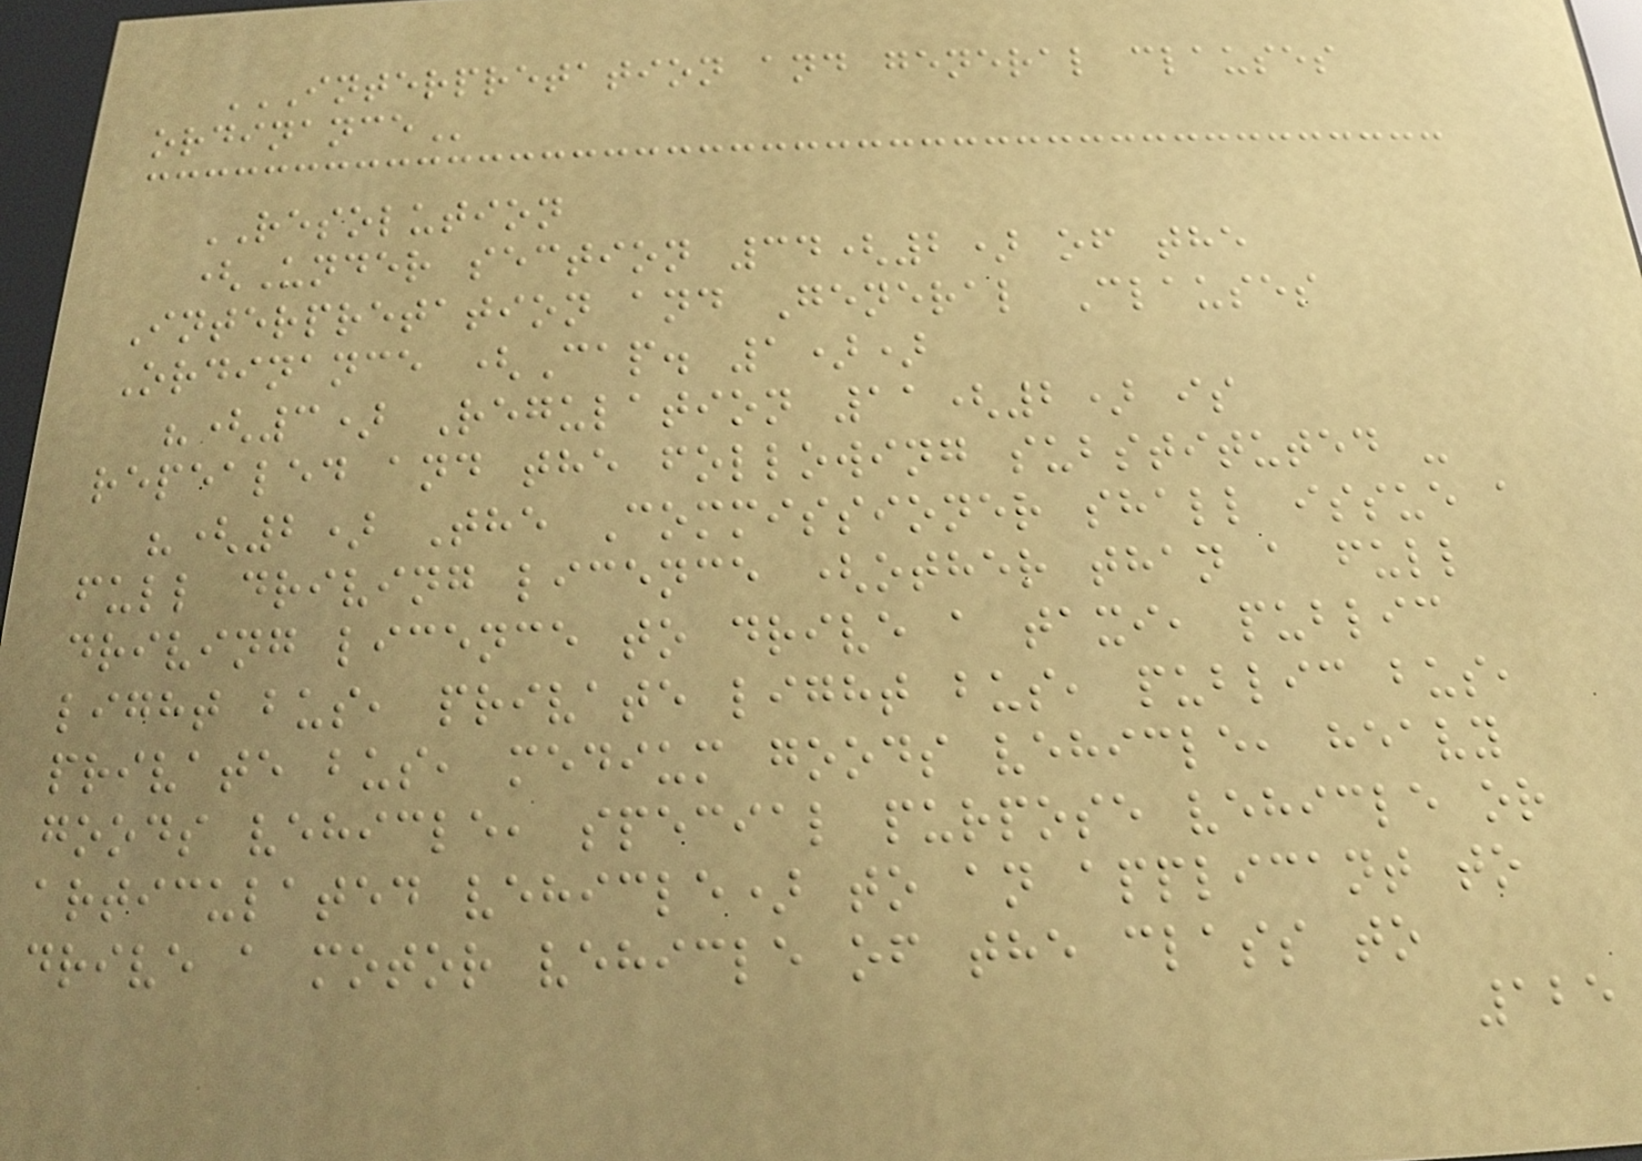INTERPRETATION AND GENERAL CLAUSES
ORDINANCE
RESOLUTION
(Under section 34(2) of the
Interpretation and General Clauses
Ordinance (Cap. 1))
"(3) Regulation 11(2) is
repealed and the following substituted -
"(2) The Commissioner shall issue a
full driving licence (other than a full
driving licence to drive a taxi, public
light bus, private light bus, public bus,
private bus, medium goods vehicle, heavy
goods vehicle, special purpose vehicle or
articulated vehicle) to an applicant to
drive a motor vehicle of the class to
125
